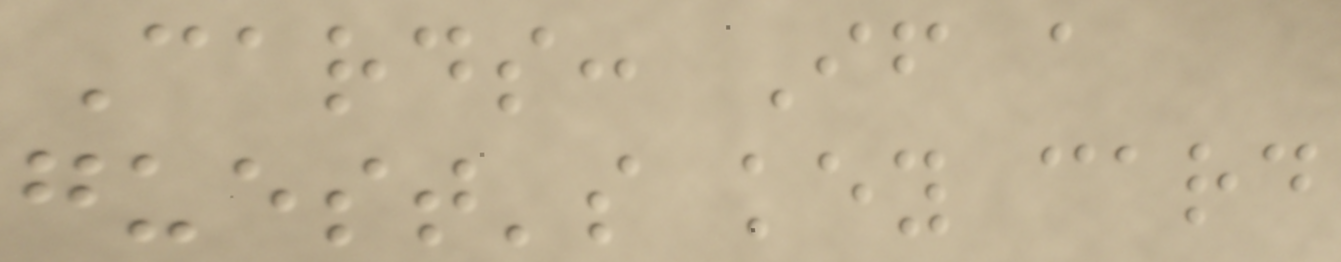Cards: If a
guest's key card
